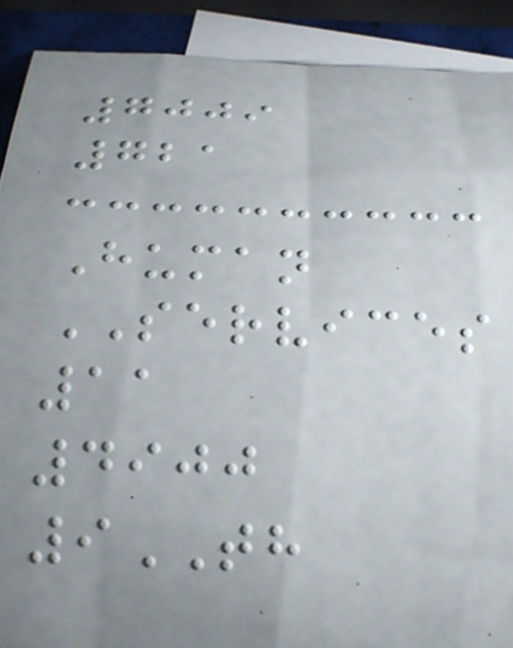7009
721
Human
SERVICES
11
4900
9TH
